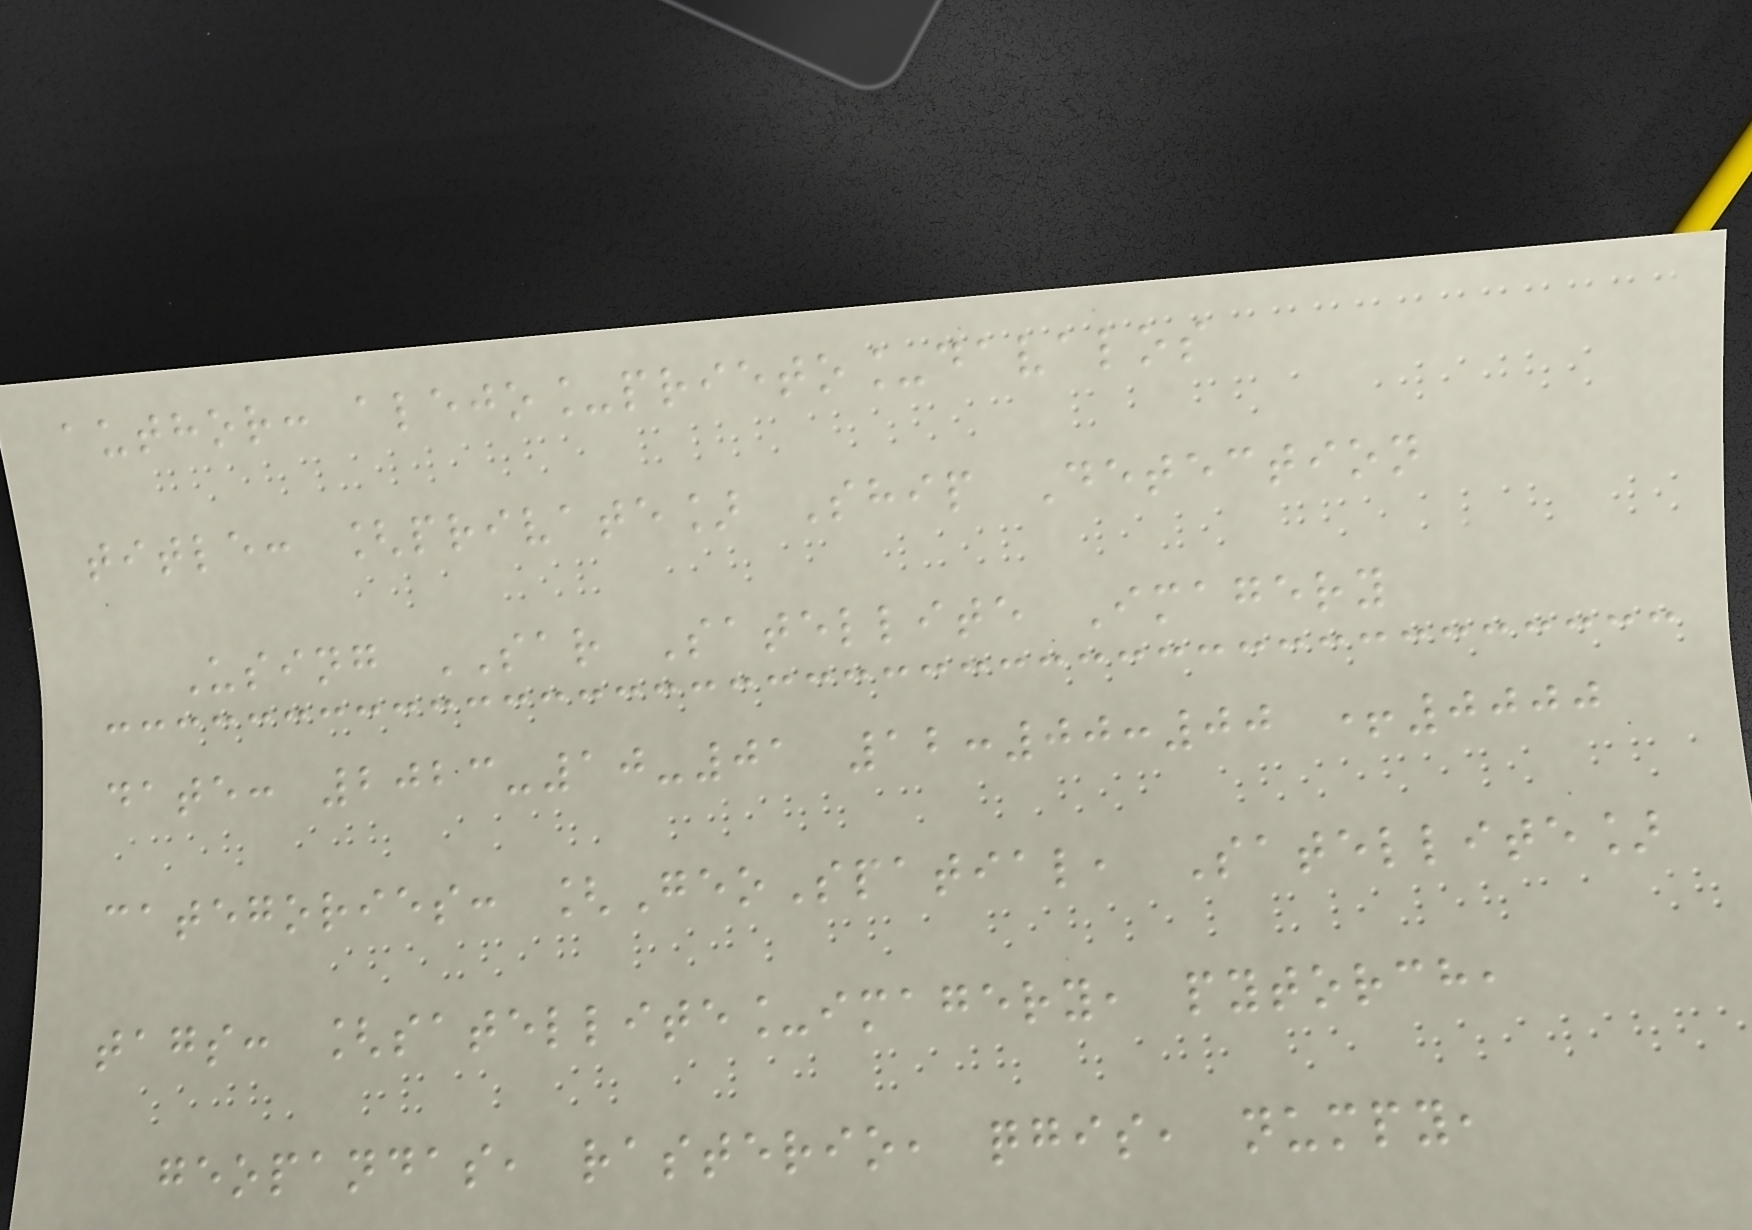author: alejo_prieto_davalos
title: [private] Ship Detection
Using SAR Satellite Imagery
date: 2023-10-01 12:00:00 +0000
categories: [GeoSpatial, Satellite]
tags: [satellite_imagery, pytorch,
geopandas, rasterio, qgis, numpy,
